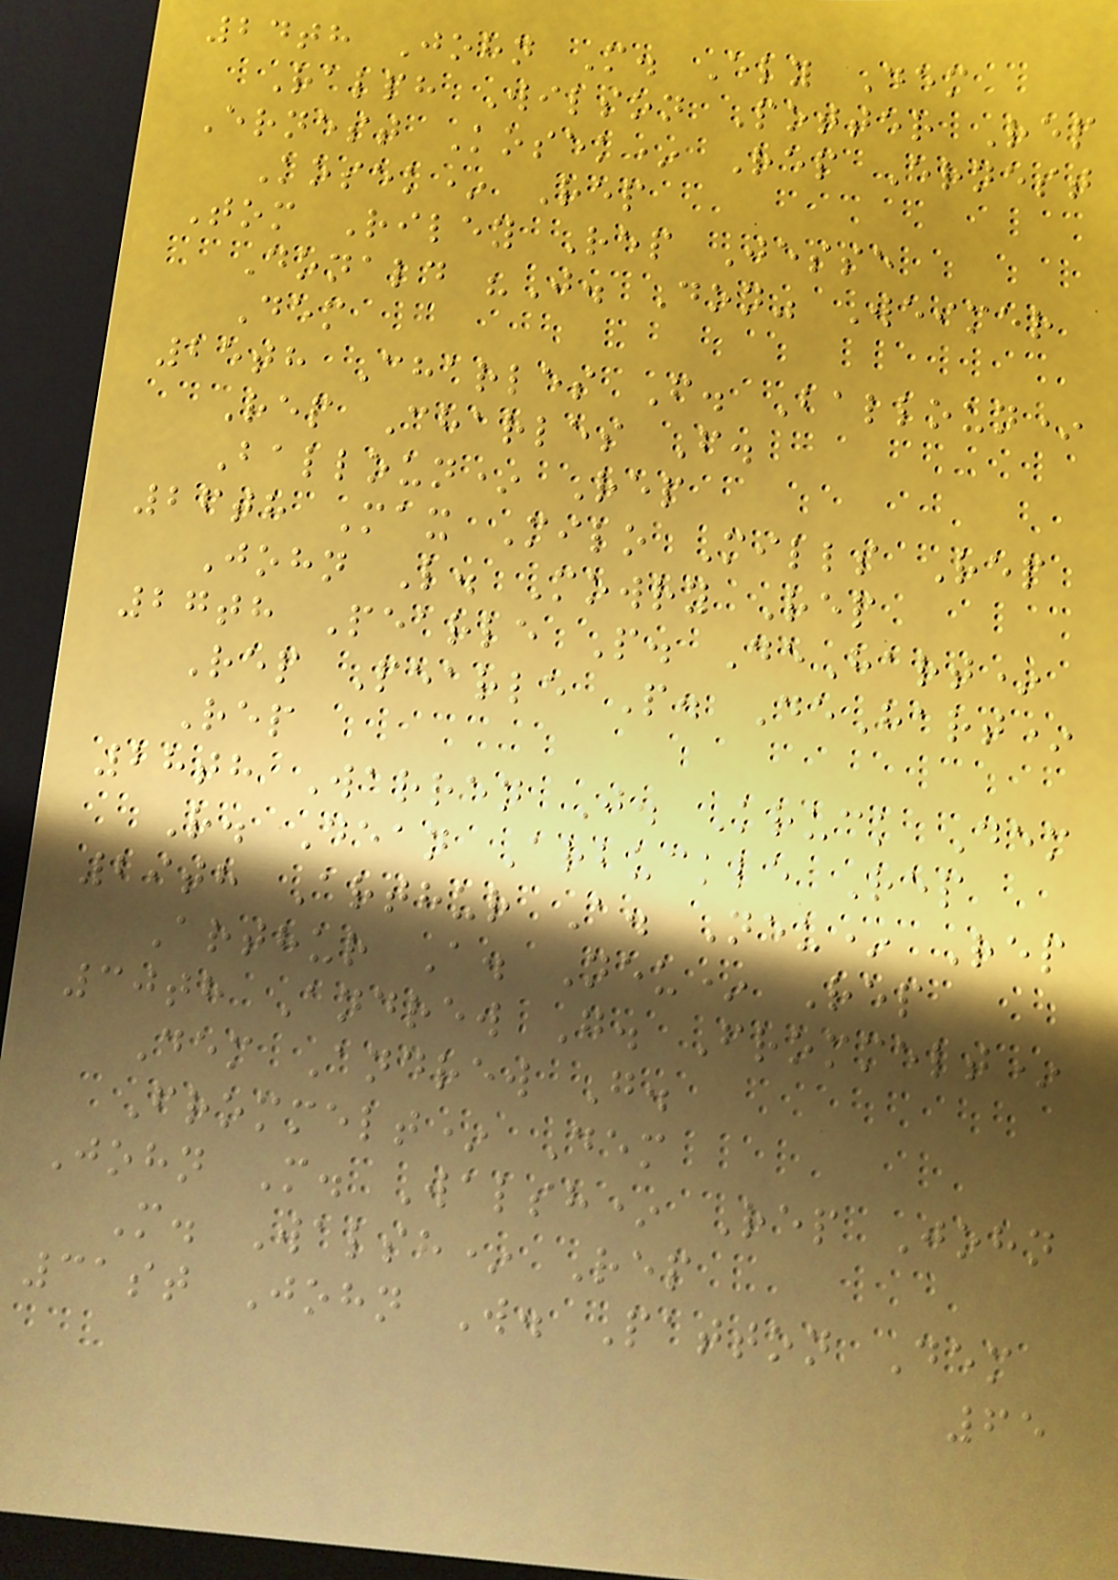24th John M. Ely Dem
Ralph Wilson Potter Rep
Ernest Kosek* Rep Ernest
Kosek* Rep
Tom Riley Rep Jesse
Donald "J. Don" Weimer
Dem
25th Charles F. Balloun*
Rep Charles F.
Balloun* Rep
26th Max Milo Mills Rep
John L. Mowry Rep
27th Pearle P. DeHart*
Rep Pearle P. DeHart*
Rep
28th Warren J. Kruck Dem
R. Dean Arbuckle Rep
29th Arthur A. Neu* Rep
Arthur A. Neu* Rep
30th Andrew G. Frommelt*
Dem Andrew G.
Frommelt* Dem
John M. Walsh* Rep John
M. Walsh* Rep
31st John W. Patton Dem
65
